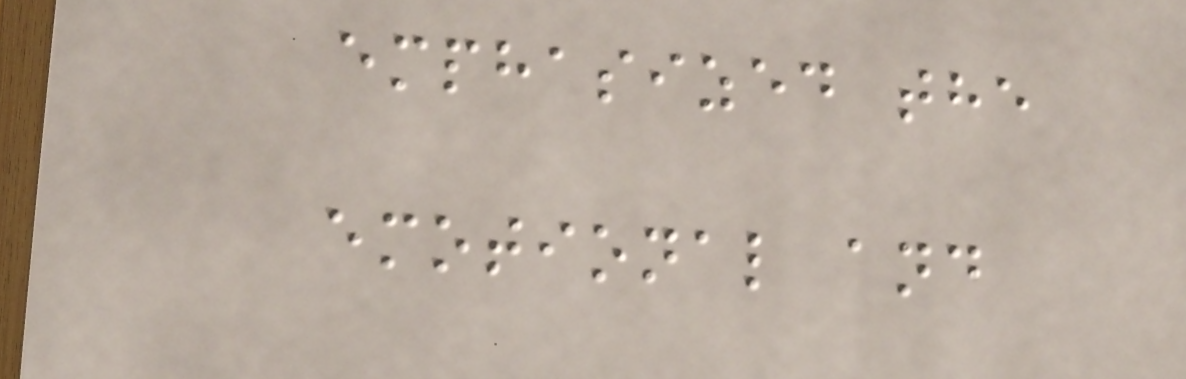emphasized the
emotional and
